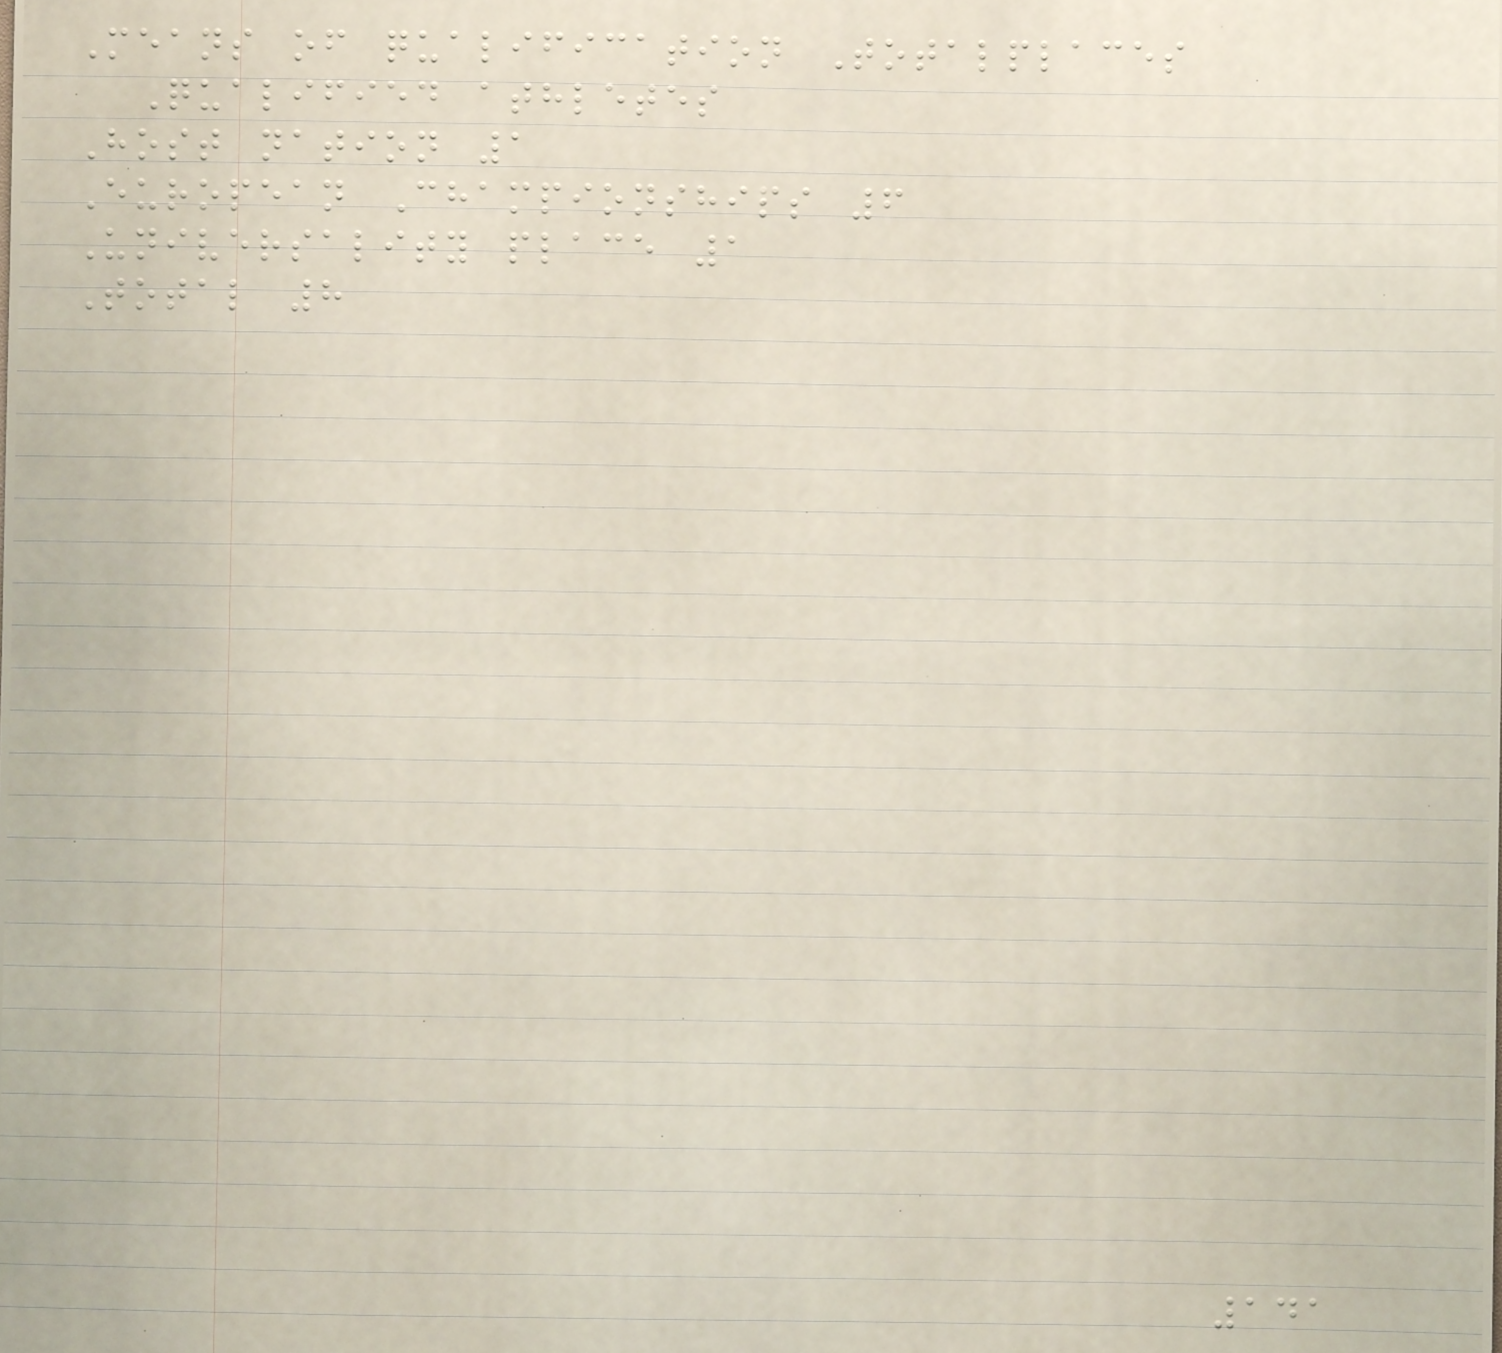Means of qualification Totalplaces
Qualified athletes
Host nation 1
European Championships 6
Universality place 1
Total 8
141
